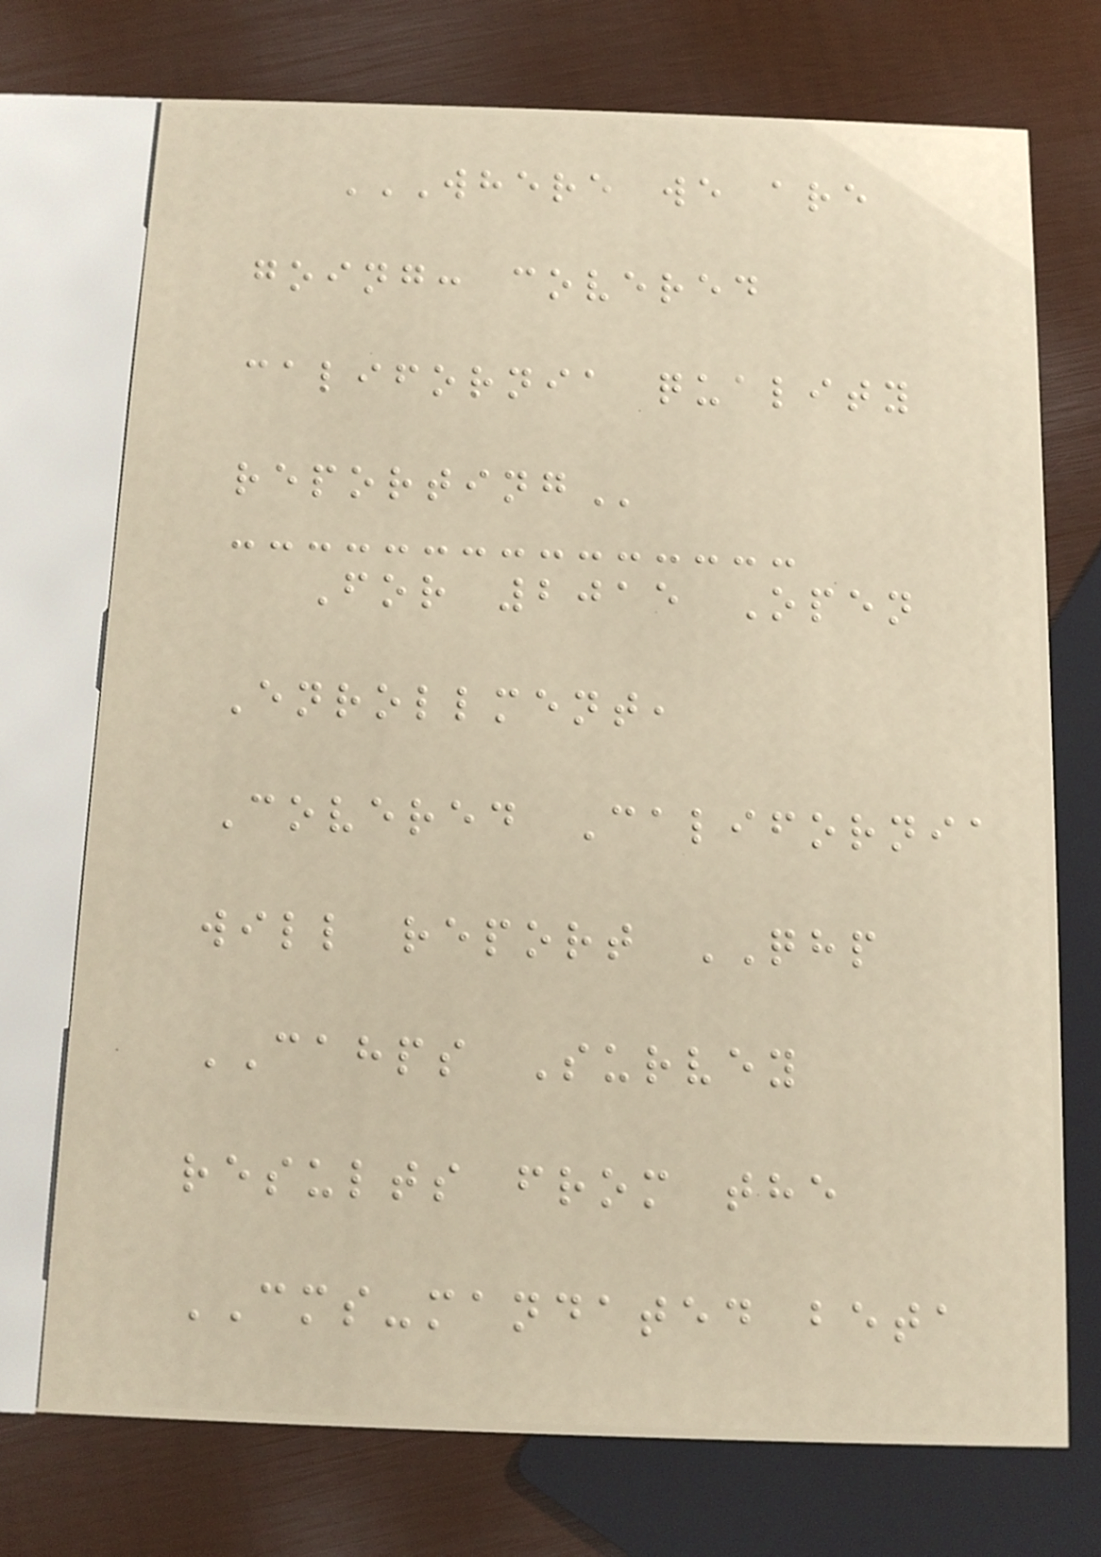WHERE WE ARE
GOING: COVERED
CALIFORNIA QUALITY
REPORTING
For 2015 Open
Enrollment,
Covered California
will report QHP
CAHPS Survey
results from the
CMS-mandated beta
